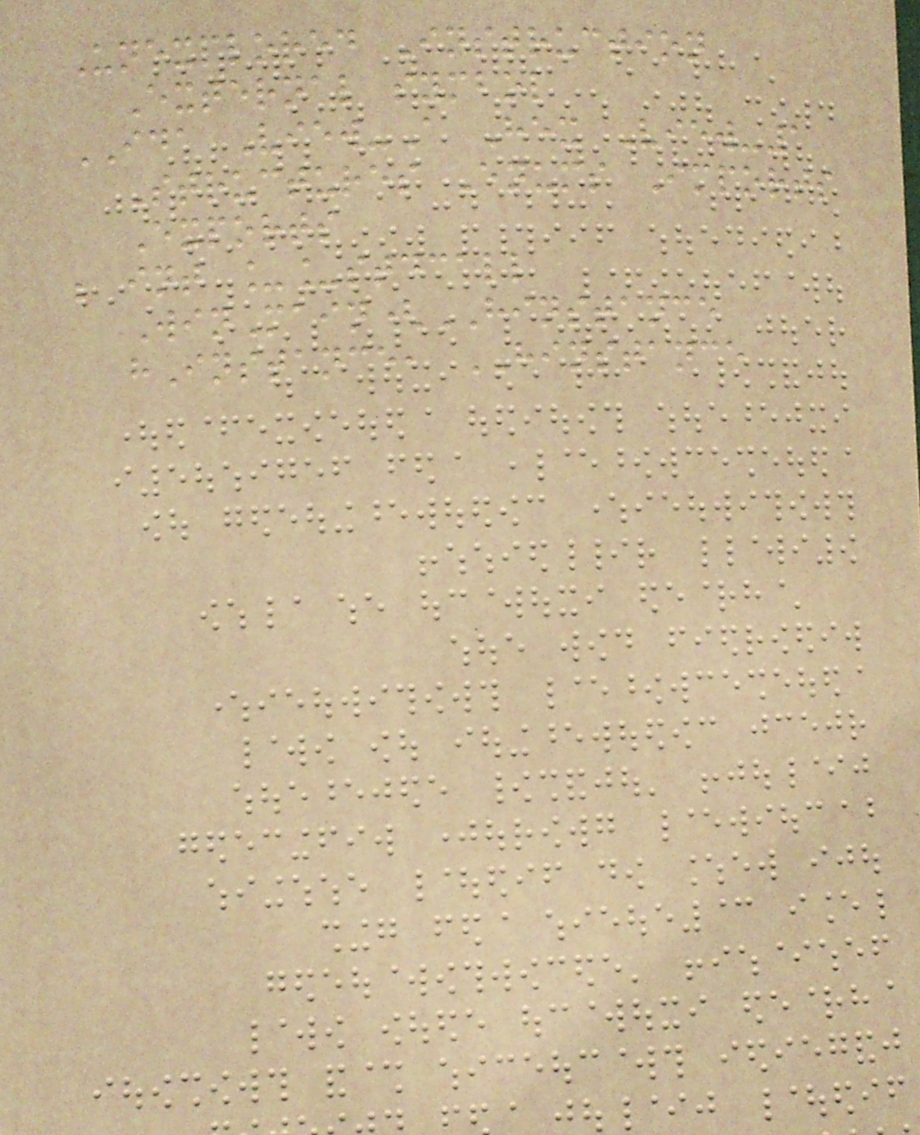Unexplored Instruction
External symbol
IDA View-A Hex View-1
Structures Enums Imports
Exports
; int __stdcall
WinMain(HINSTANCE
hInstance, HINSTANCE
